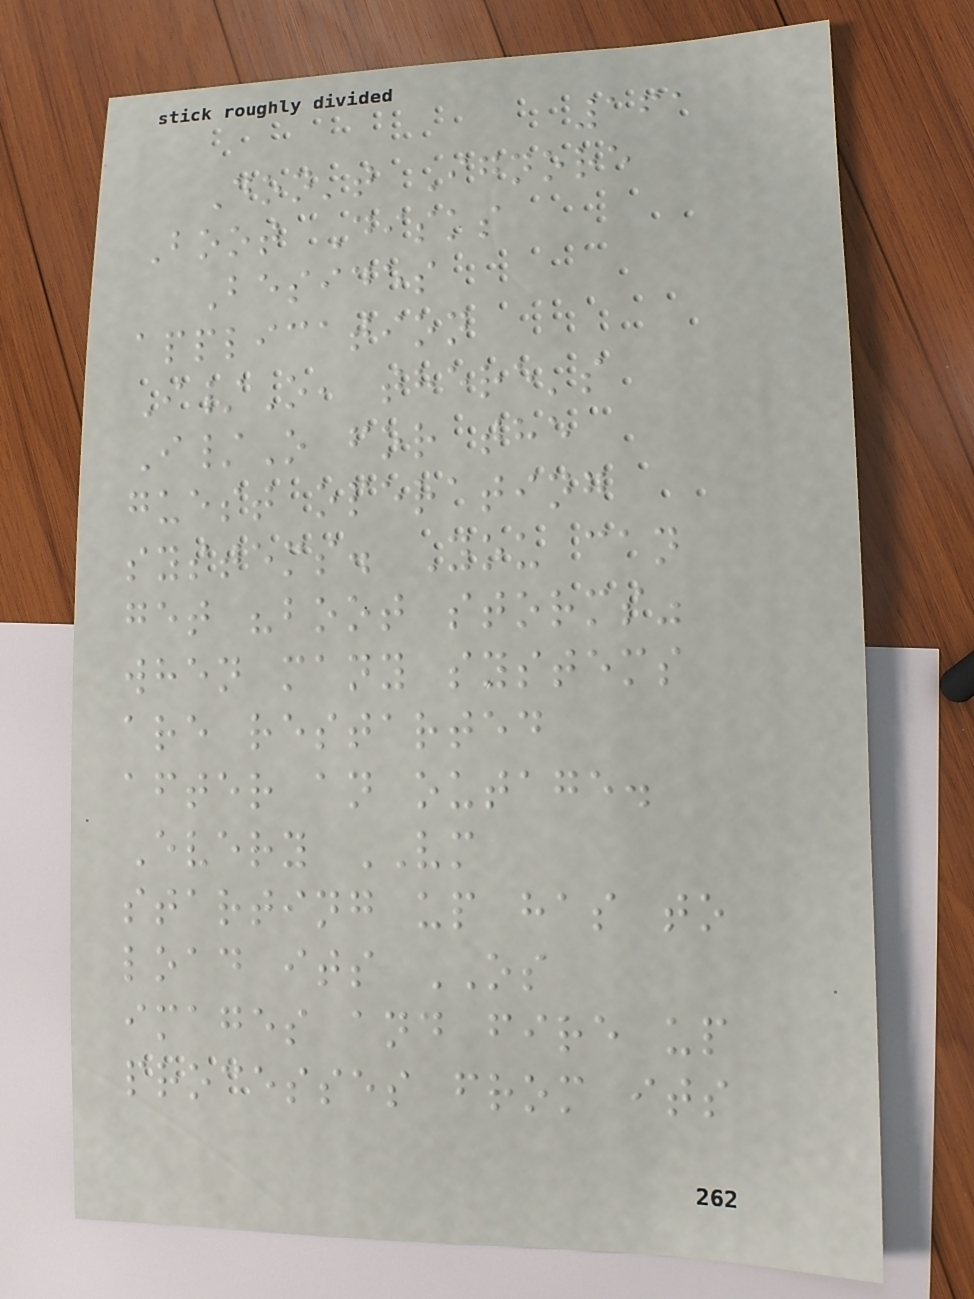161
Don't Ignore
Boot Disks
Besides
application
I/O, there's
I/O for the
guest operating
systems. You can
get "boot storms"
when many systems
are restarted
after an outage.
Every VM
starting up has to
load its OS
images and fire up
processes from its
